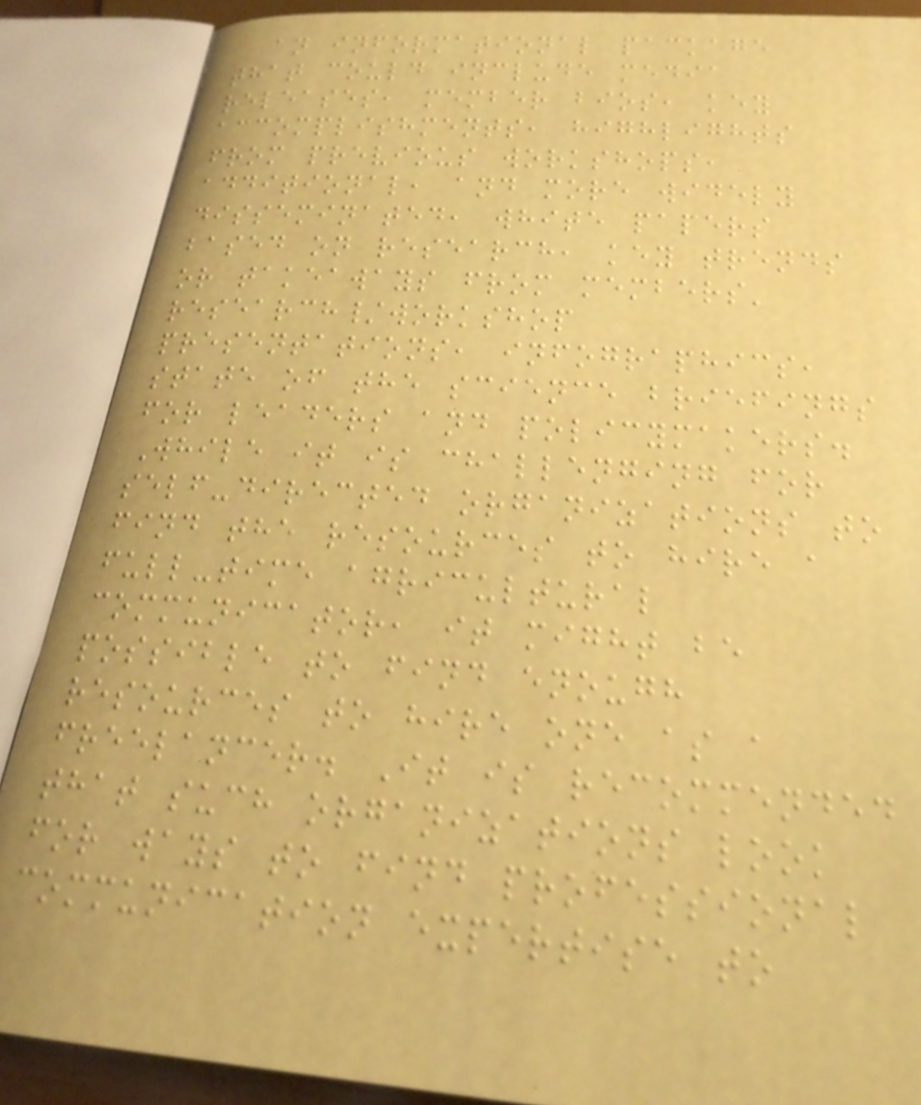an informational package
that could include media
releases, member bios, key
accomplishments, highlights
from previous workshops,
additional, and more widely
disseminated, white papers
based on research, key trends
or takeaways from members'
research/workshop
presentations, infographics,
state of the science briefings
for leaders and policymakers.
While it is challenging for
self-directed organizations to
find the resources to hire a
full-time agricultural
communicator, it might be
possible to find enough
resources to hire one as a
freelancer. It is recommended
that such organizations look
for ways to find professional
communication expertise to
